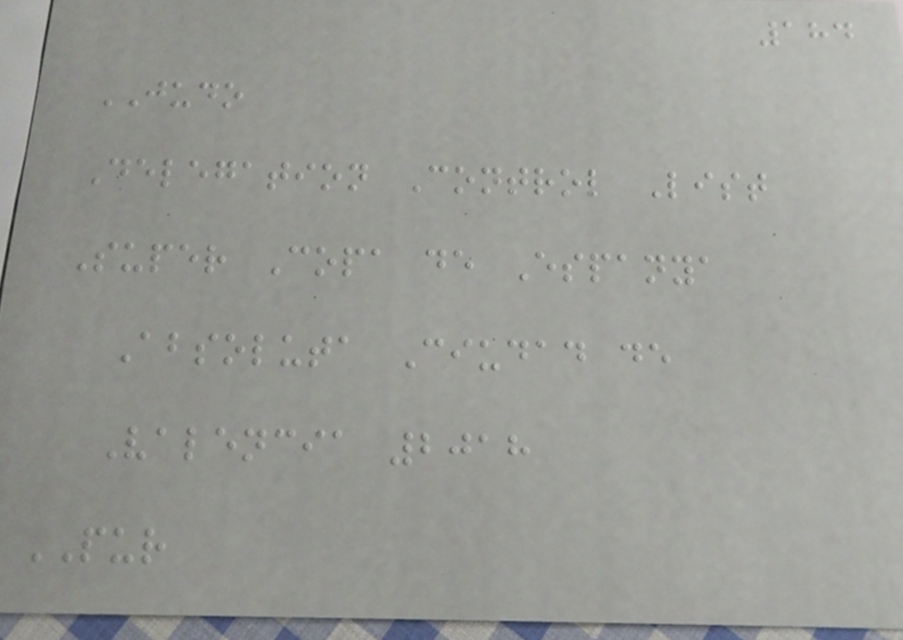184
JUDO
Delegation Control List
Super Copa de Espanya
Absoluta Ciudad de
Valencia 2018
PUR
